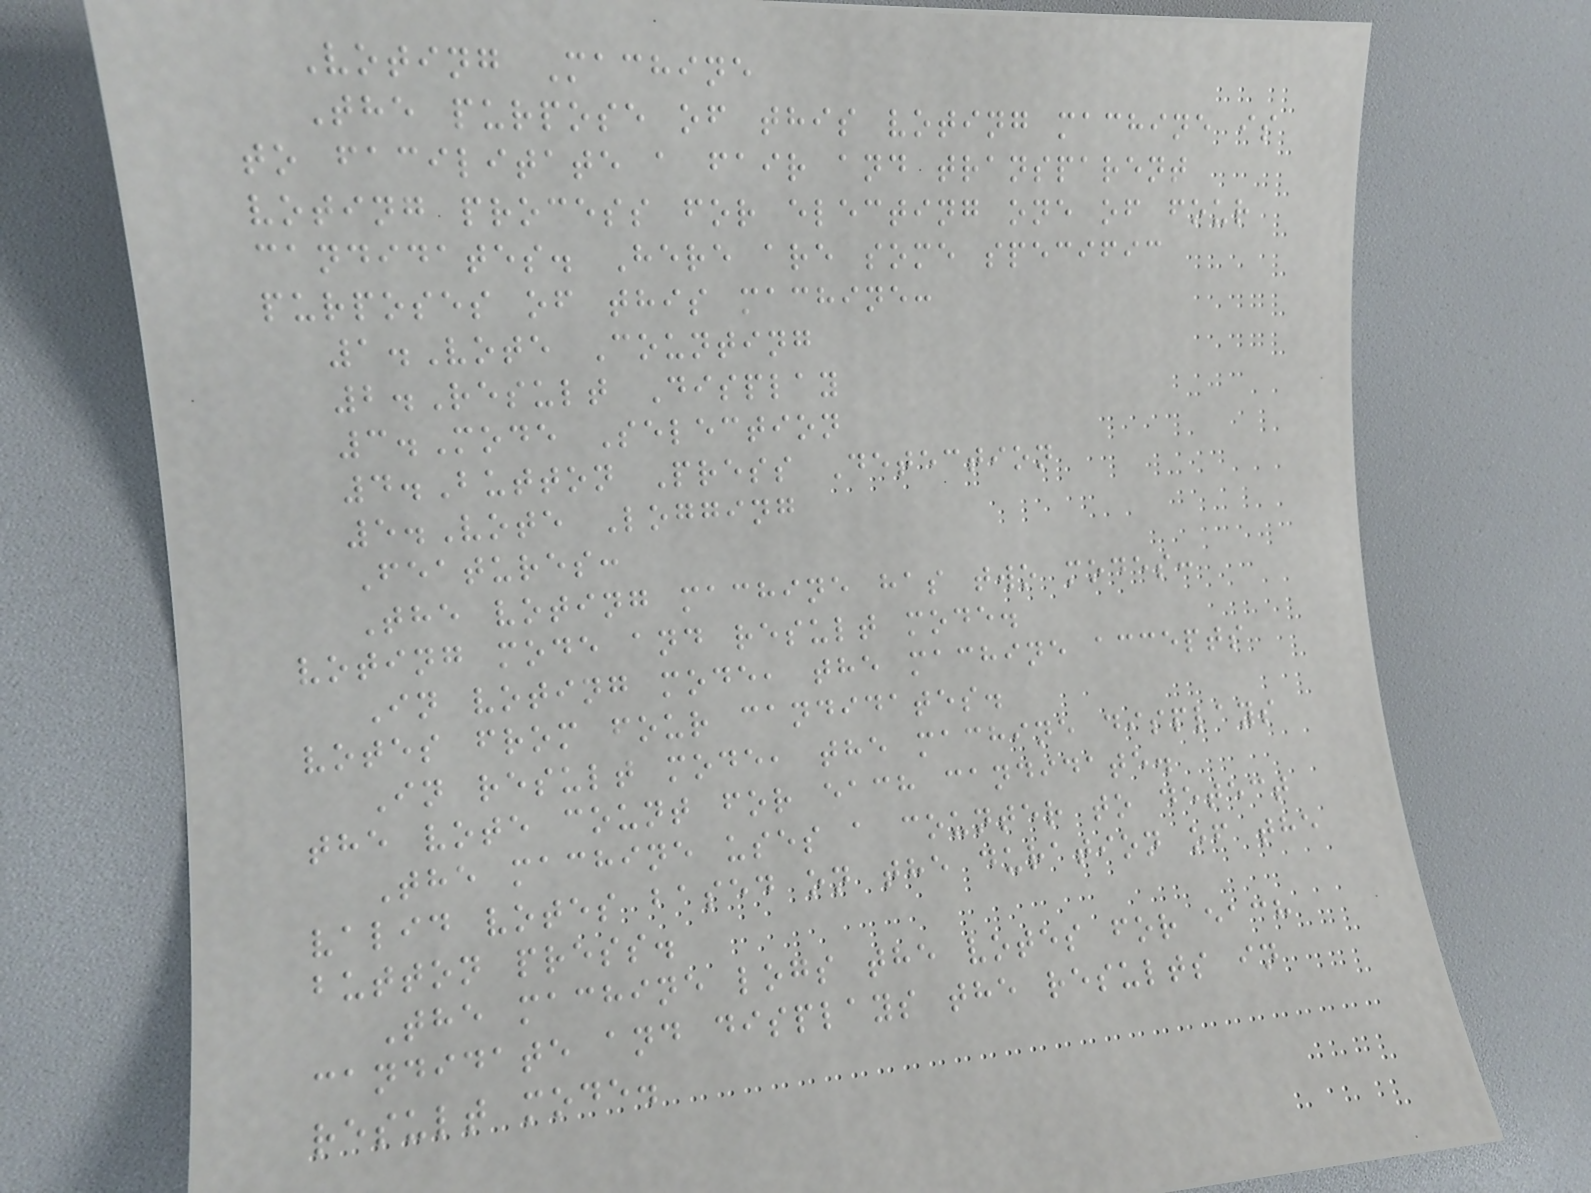Voting Machine
The purpose of this voting machine is
to facilitate a fair and transparent
voting process for electing one of four
candidates. Here are some specific
purposes of this machine:
1.Vote Counting
2.Result Display
3.Mode Selection
4.Button Press Detection
5.Vote Logging
Features:
The voting machine has two modes:
voting mode and result mode.
In voting mode, the machine accepts
votes from four candidates.
In result mode, the machine displays
the vote count for each candidate.
The machine uses a counter to detect
valid votes based on the duration of the
button press.
The machine logs the votes for each
candidate and displays the results in
result mode.
